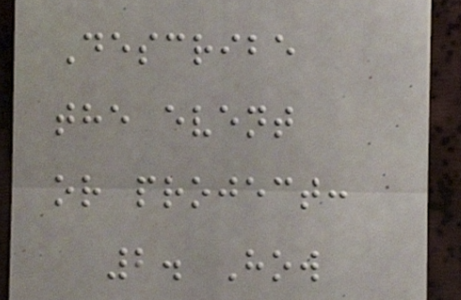Describe
the event
or project:
2. How
